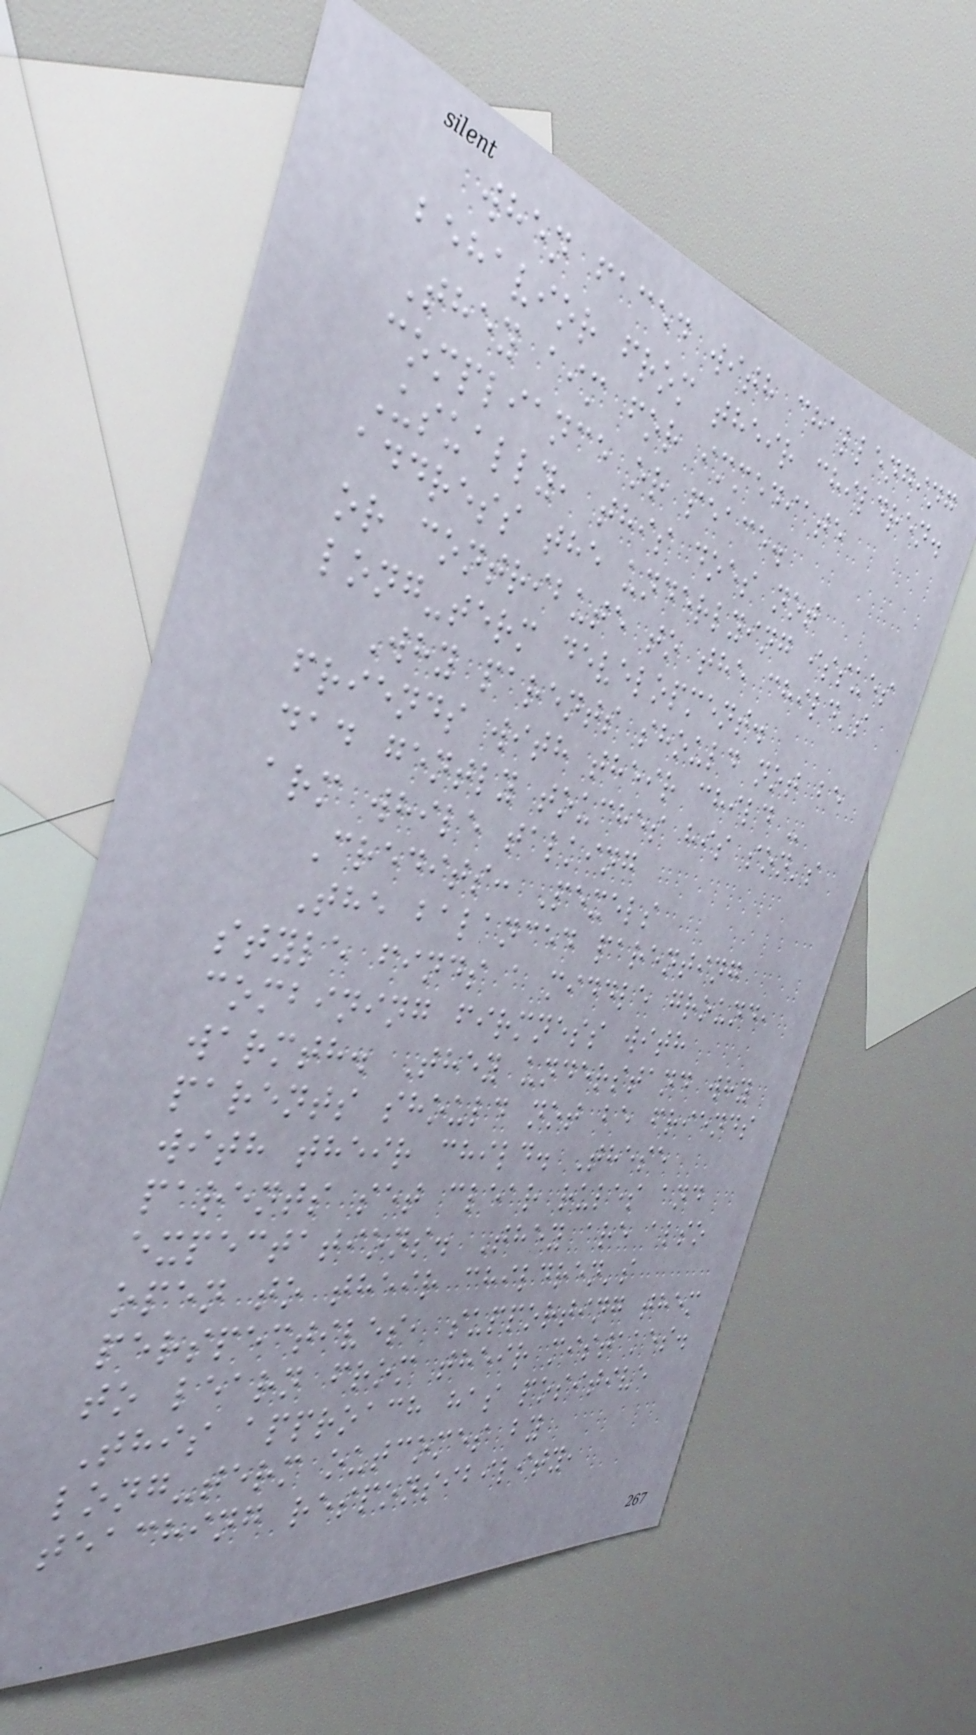when faced with challenging
behavior from their children.
They aim for immediate
compliance or peace.
Usually, this does not
address the underlying issues
or contribute to the child's
long-term development.
Why parents should not be
friends with their child -
dad gently touches his son's
arm while talking
Credits: Pexels
The balanced parenting
style finds a middle ground,
combining firmness with
warmth. They understand why
parents should not be friends
with their child. These
parents set clear rules and
expectations. They are also
open to their children's
perspectives, supporting them
to learn from their mistakes.
This approach has positive
long-term outcomes by
teaching responsibility,
